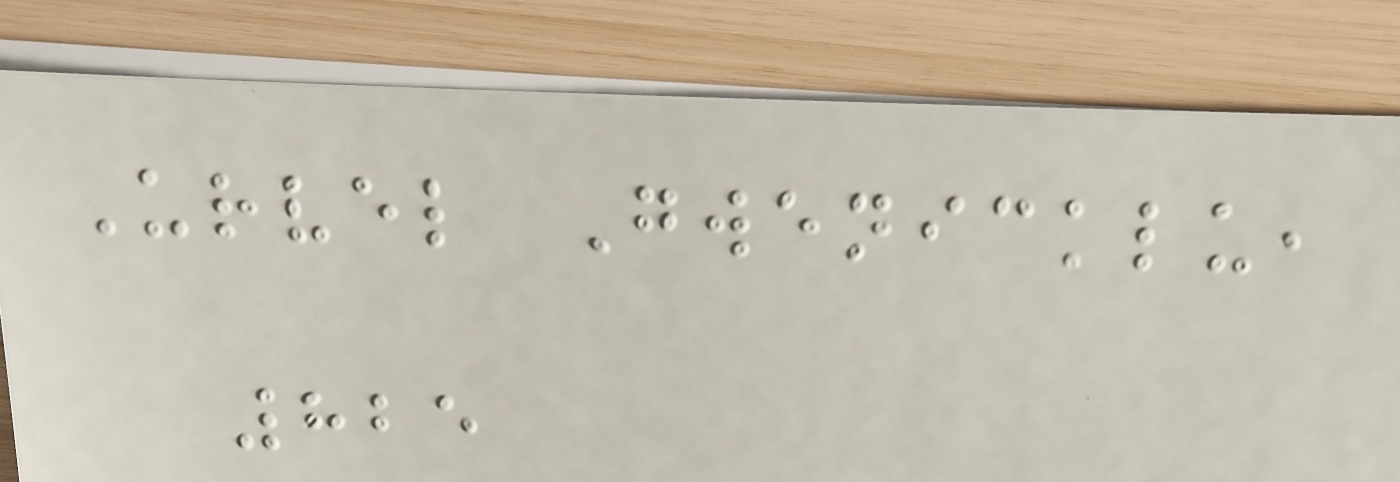Urvel Gwenicklu,
825
